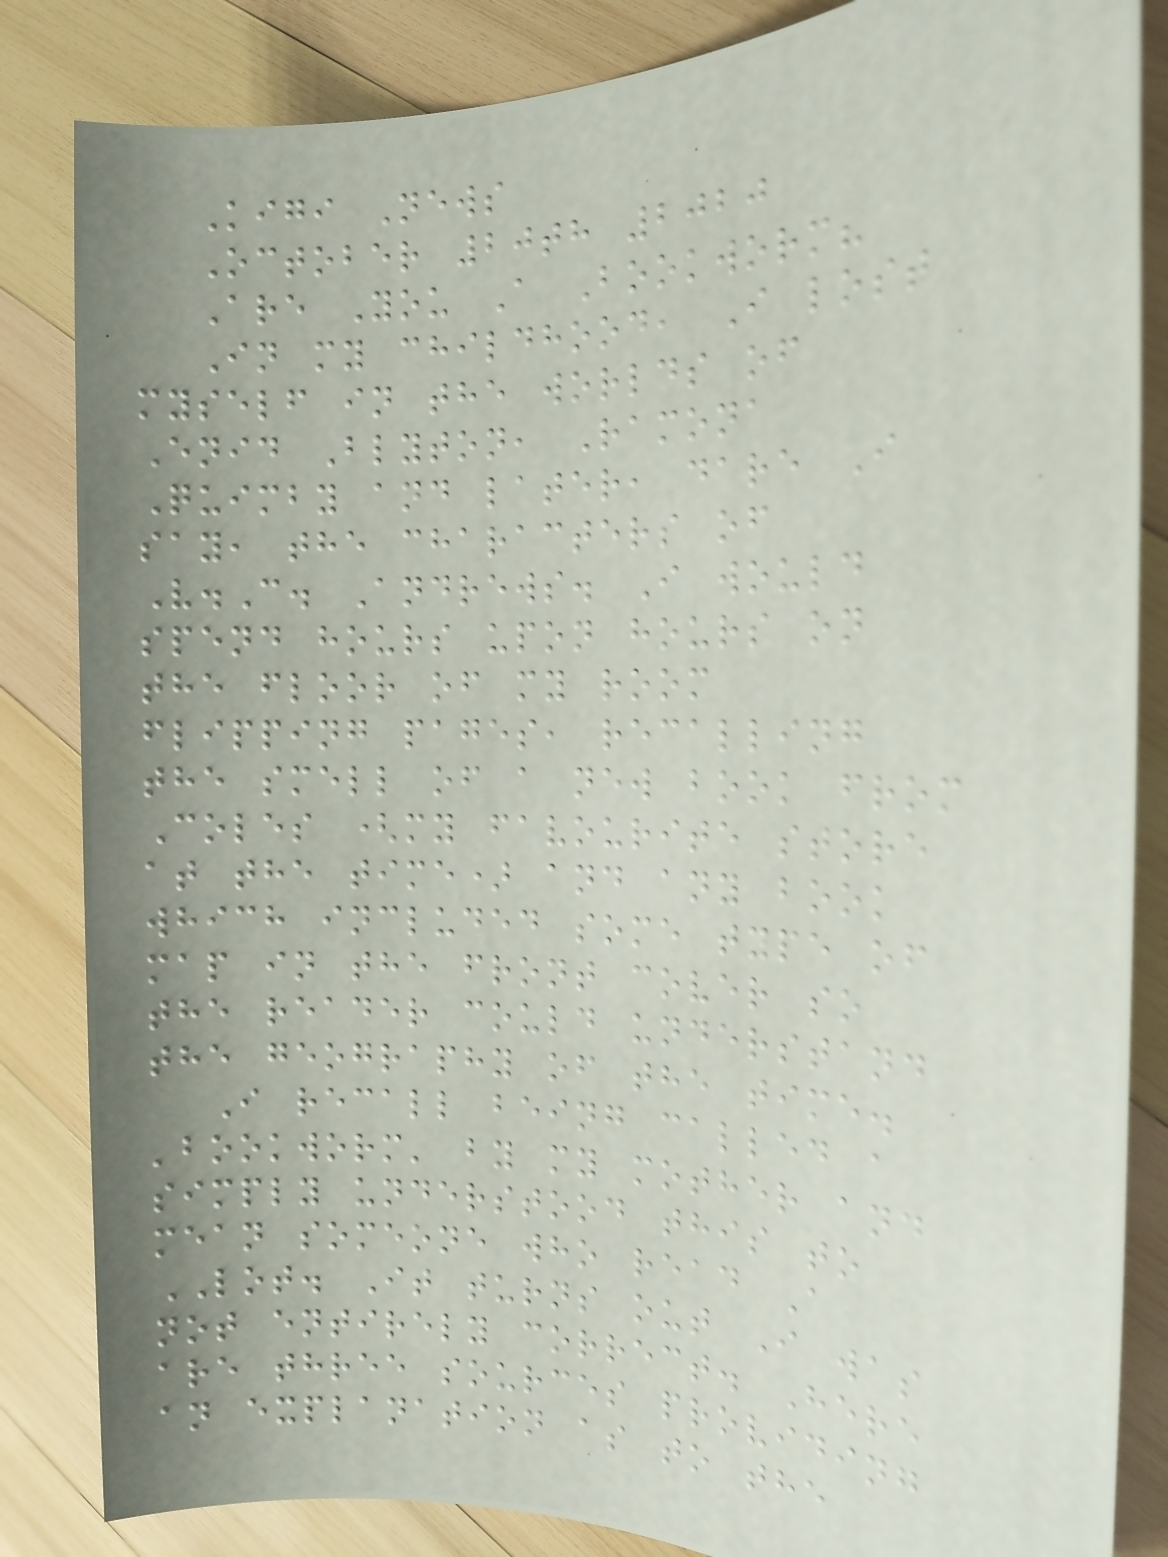Kigi News
October 20th 2020
Are You A Bookworm?
In my childhood, I lost
myself in the worlds of
Enid Blyton, Ramona
Quimby and later, dare I
say, the characters of
V.C. Andrews. I would
spend hours upon hours on
the floor of my room
flipping pages, recalling
the smell of a new book from
Coles (my favourite store
at the time) and any book
which included some type of
map in the front cover so
the reader could understand
the geography of the time.
I recall being called a
'bookworm' by my mother and
simply understood this to
mean someone who read A
LOT. It turns out I was
not entirely correct. Here
are three sources providing
an explanation as to the
